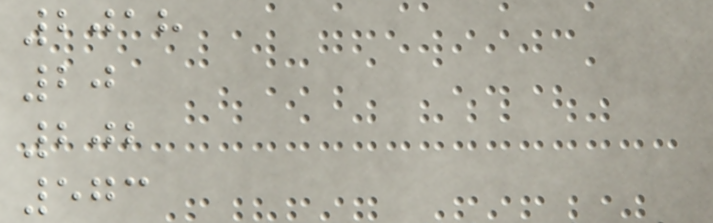2018
20
202
573
